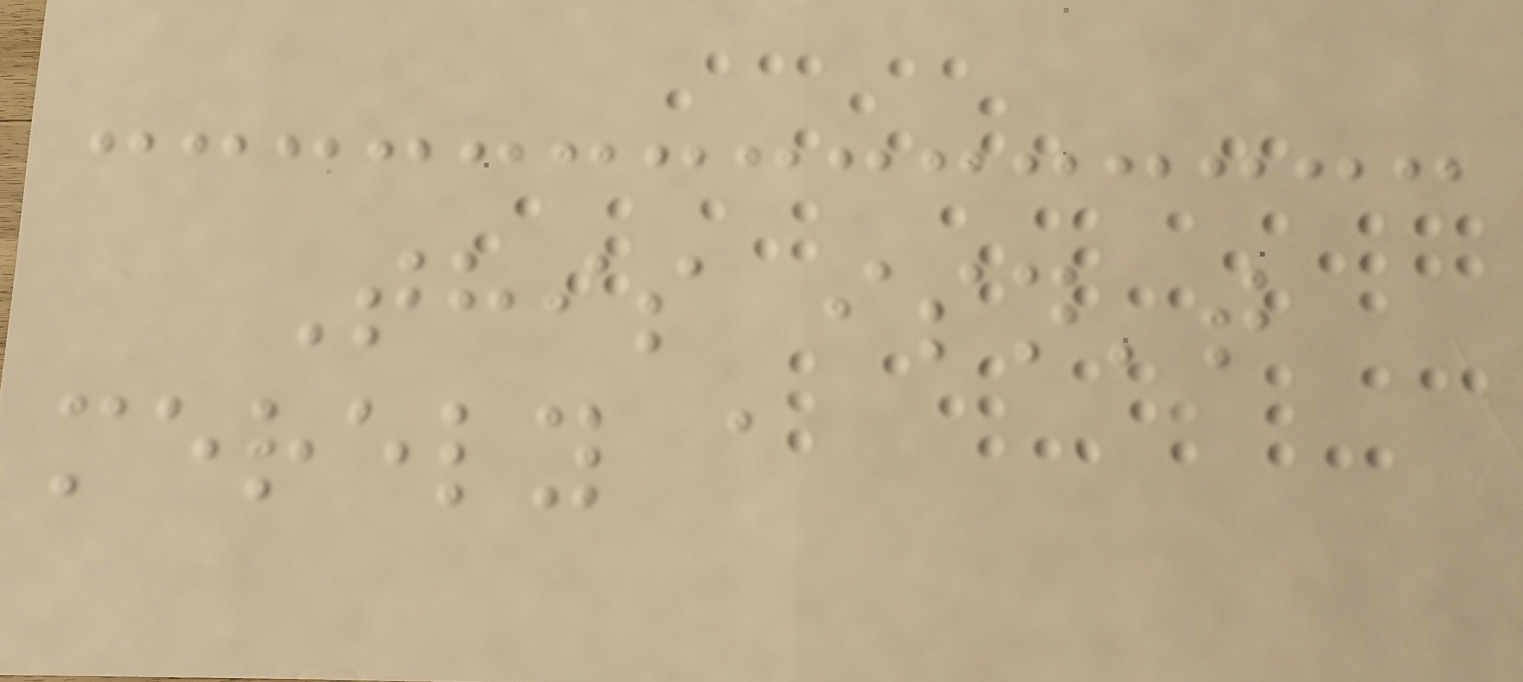This isn't
merely a
